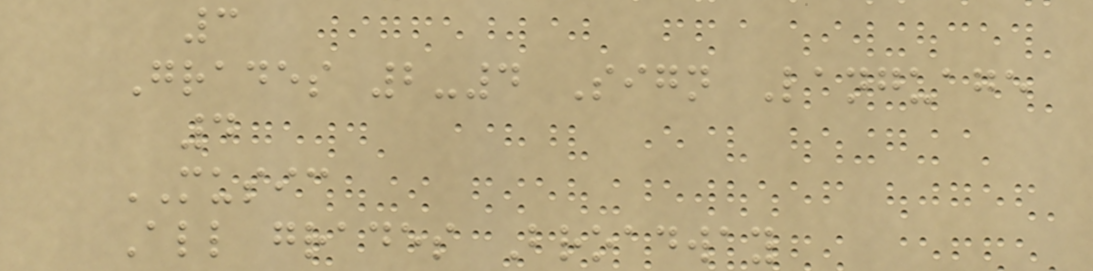3
Grades 2-4 Sign Language
4
MUSIC
All grades Broadway
